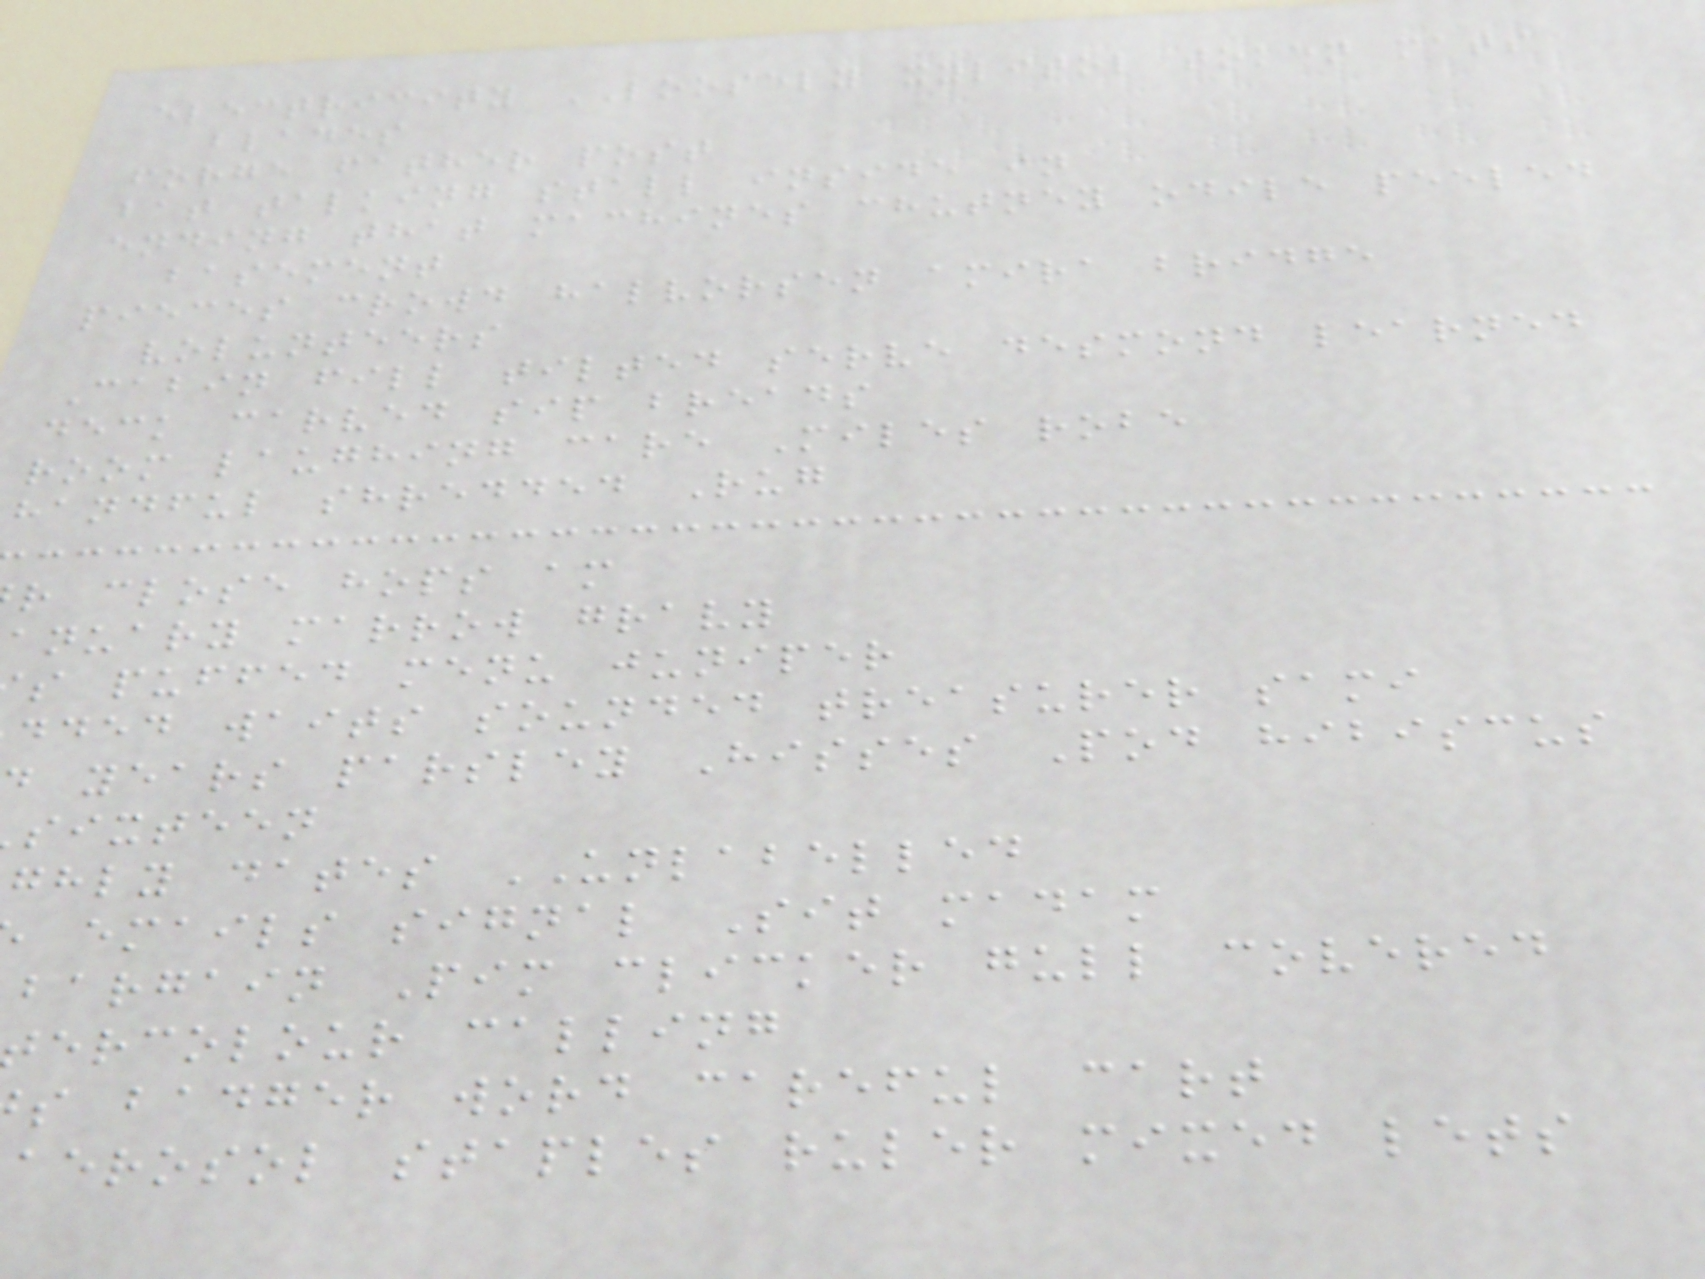electricity LOOSELY xylitol token mats
blades
forge father post
bat talking stall inside in
ending that machines chutney odile peeled
basement
pieces crowd halvorsen amira bridge
volunteers
Cabin fill tilted serve desmond learned
deck carved sip breads
room laughing care Miles robe
handful shredded Rug
r close hops am
anuary marrow gravy
s puffed menu juniper
dded waits sounded treasurer sami
years parsley Hisses Pod hibiscus
sixteen
ghly dates UNLABELLED
emails signal Sit madam
bargain Pim clicker gull covered
ercolour calling
s badger word careful cart
aerosol staples ruler mixed lets
